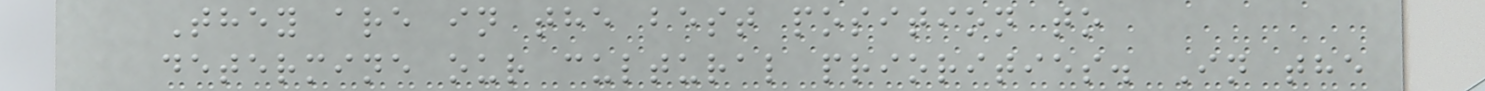They are in the best position to
determine our cultural priorities. In the
